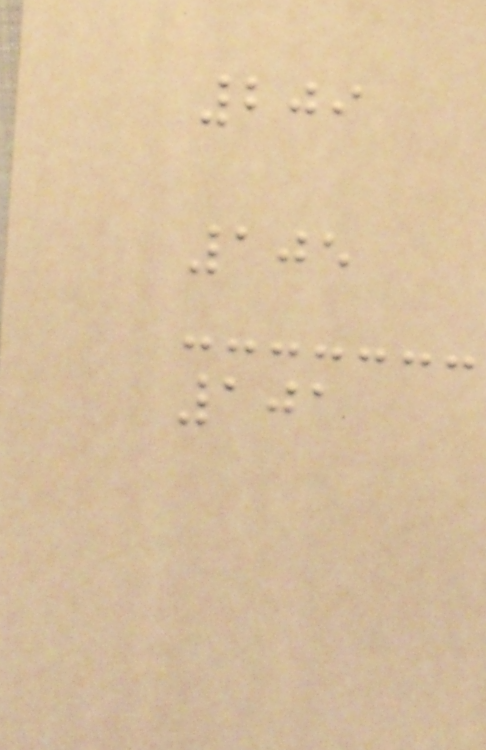209
105
101
